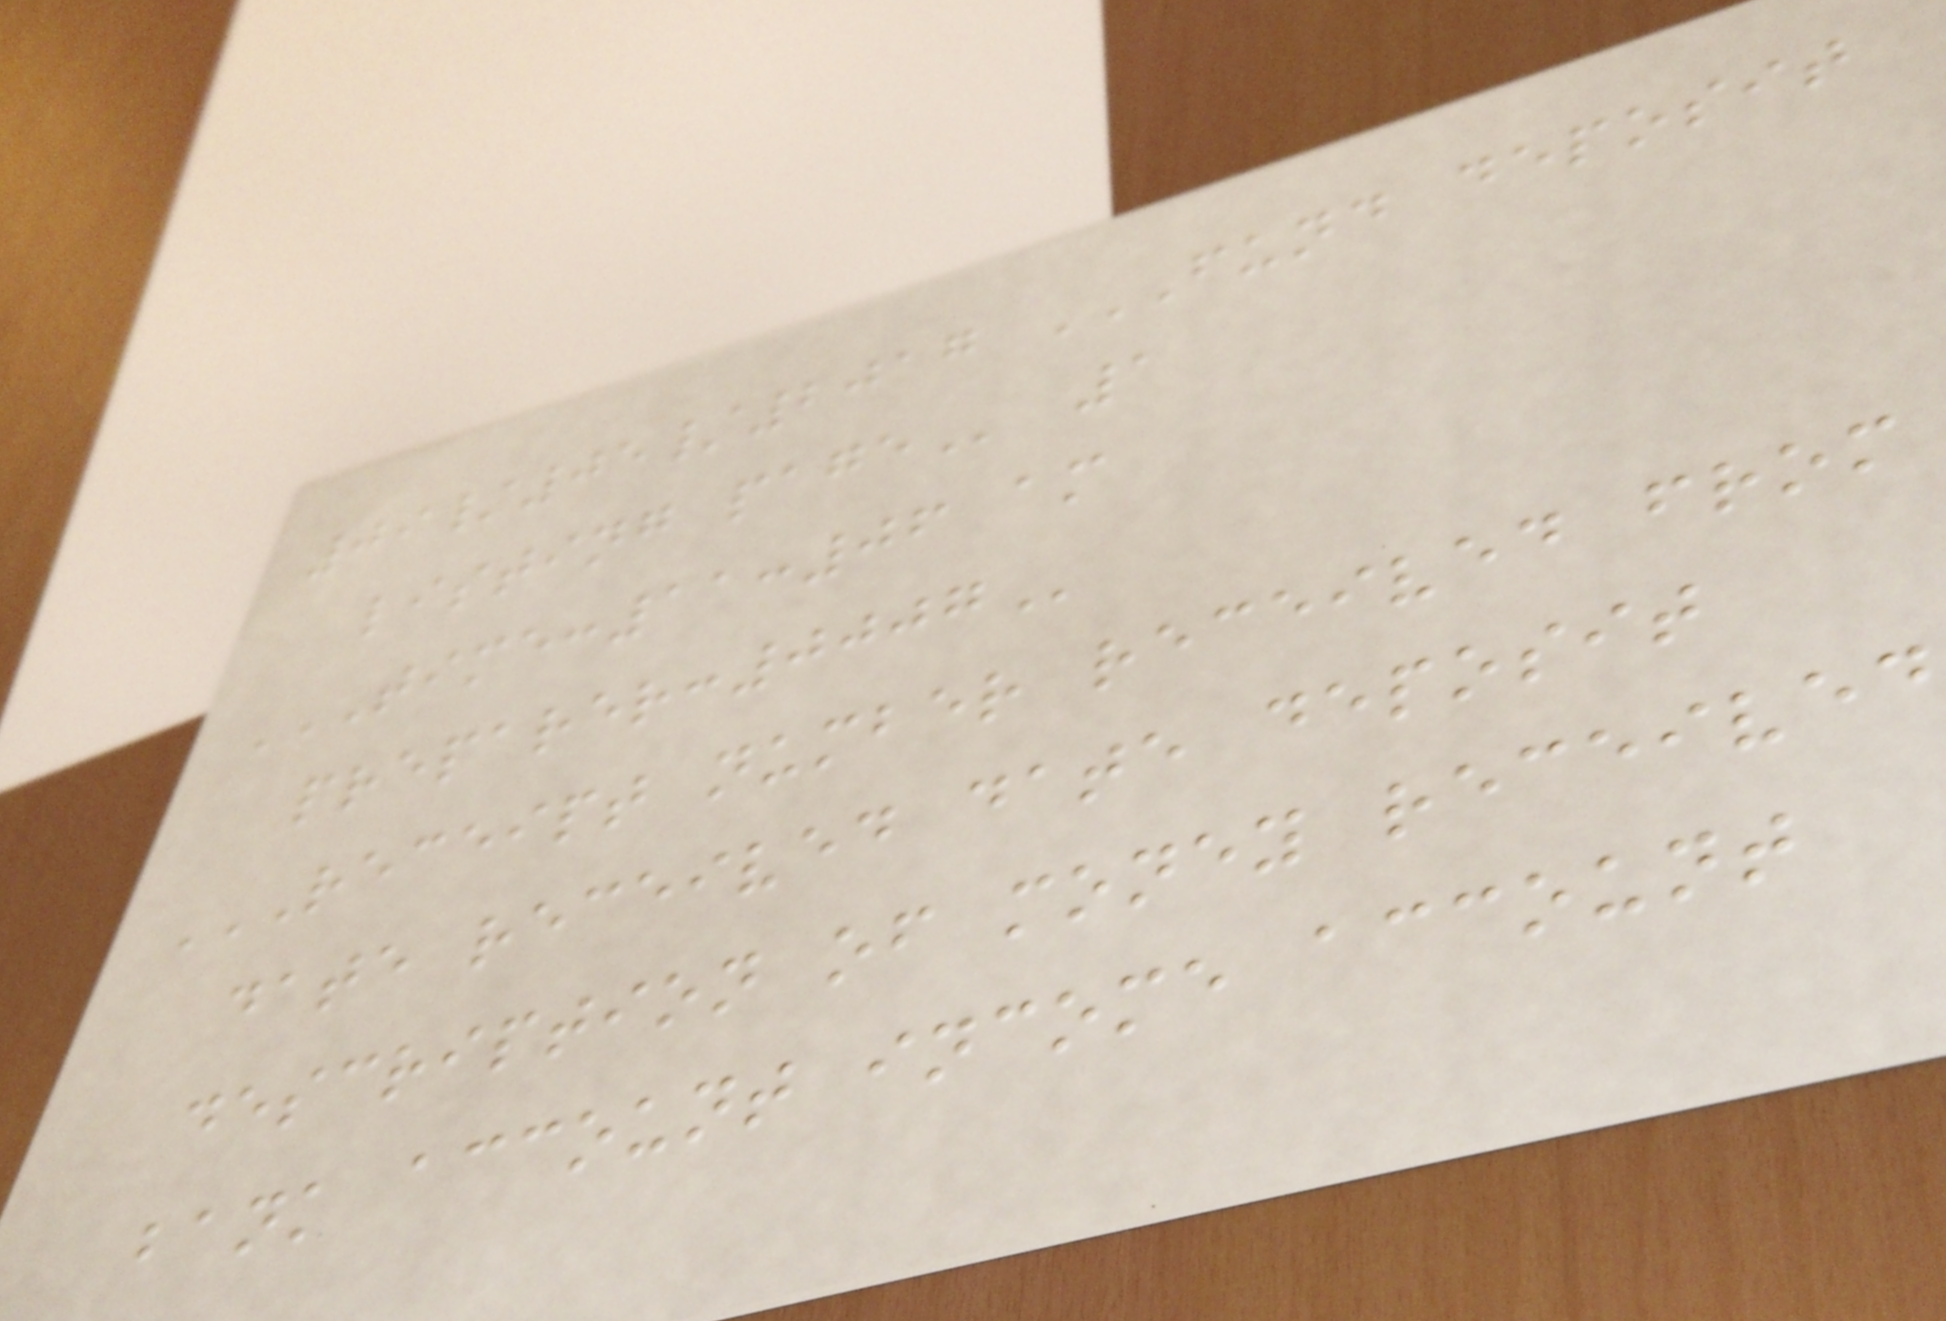09/05/2017 FUND DEPOSIT
LISTING PAGE 1
TIME:11:06 AM
PREPARER:0007
RECEIPT NUMBER RECEIVED FROM
DATE RECEIVED DATE DEPOSIT
DESCRIPTION OF MONEY RECEIVED
BANK ACCOUNT INCOME ACCOUNT
